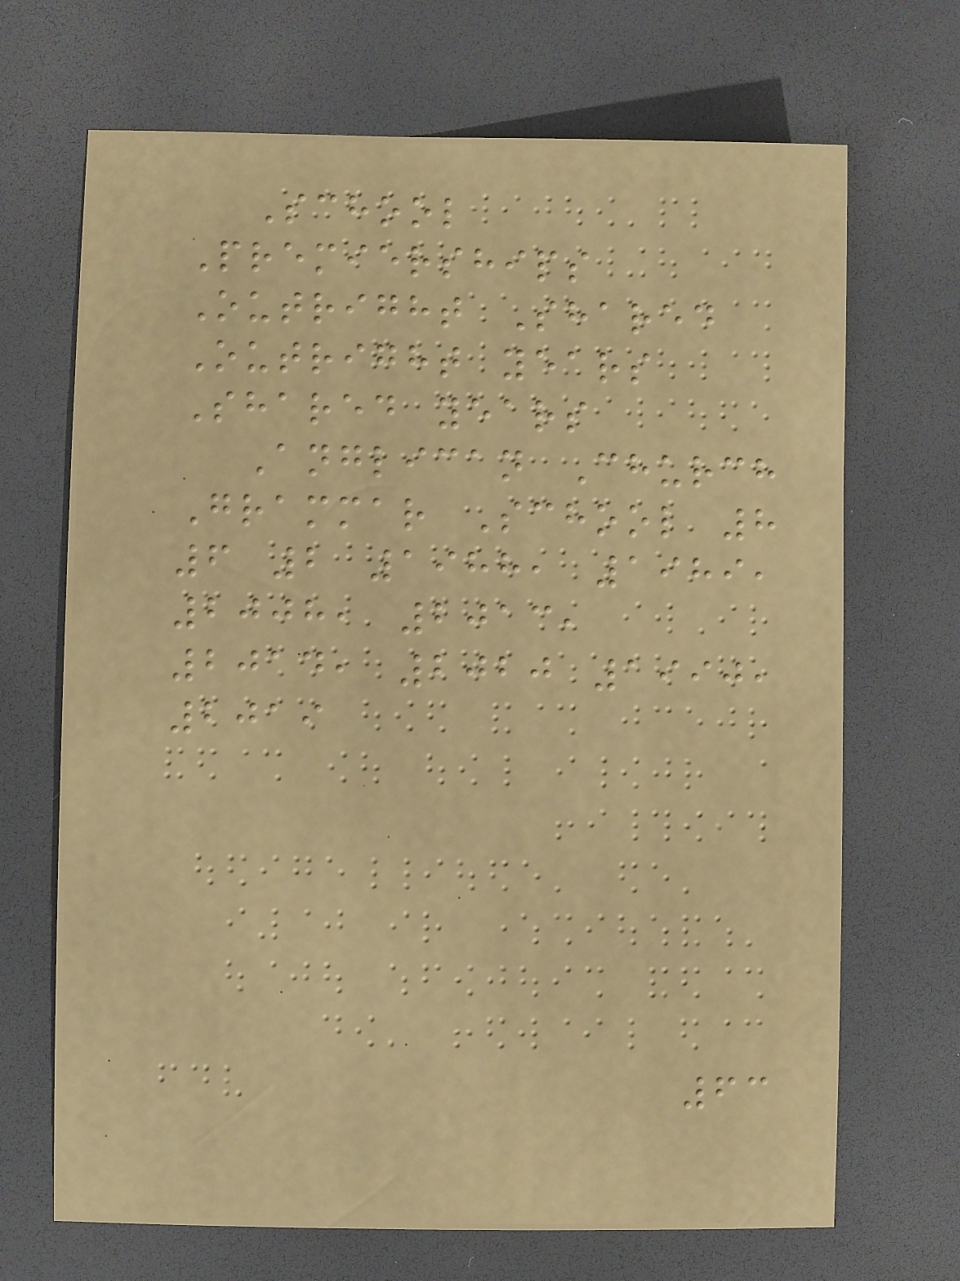School
Premierships
Outright Shared
Outright years
Shared years
Anglican Church
Grammar School 8
6 2 1988, 1989,
2008, 2013,
2014, 2020 1990,
2019
63
